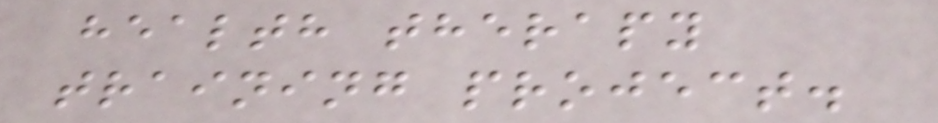health therapy
training project.
